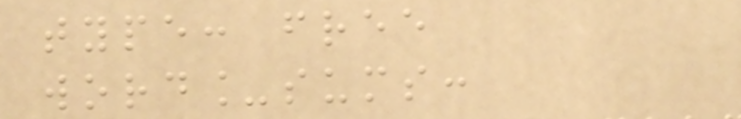type: free
word_sums:
